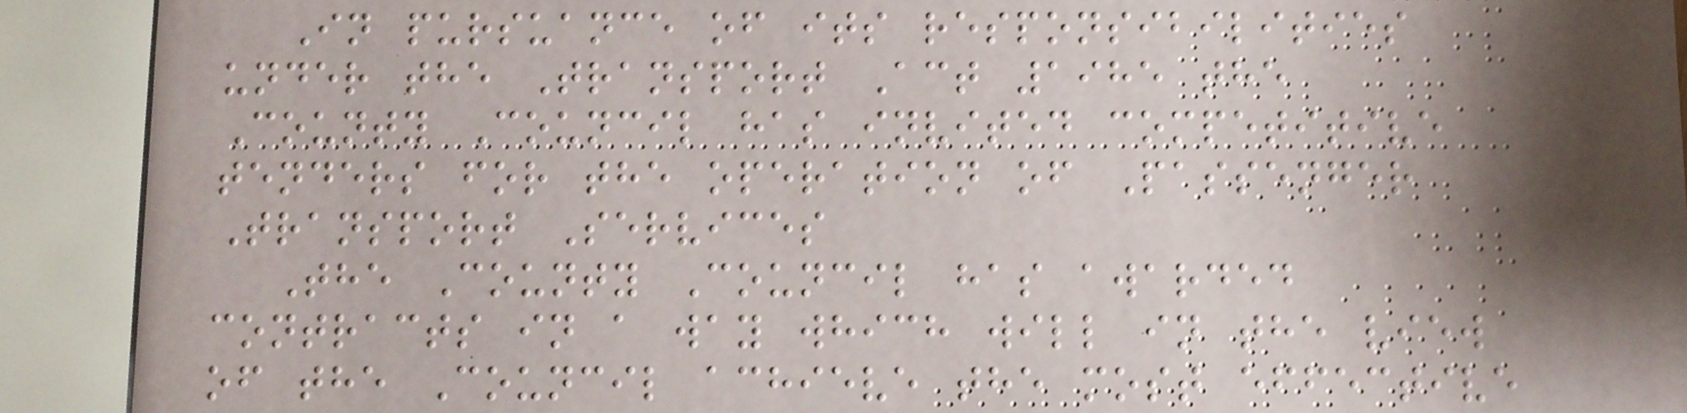In pursuance of its responsibilities
under the Transport Act 1985 the
County Council has invited competitive
tenders for the operation of Passenger
Transport Services
The County Council has awarded
contracts in a way which will in the view
of the Council achieve the most effective
